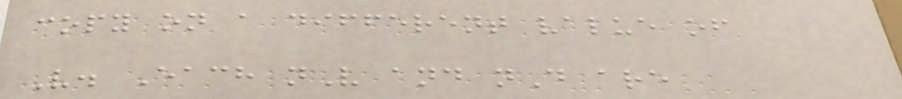copy on a different value of
V. Each nV and nD are
